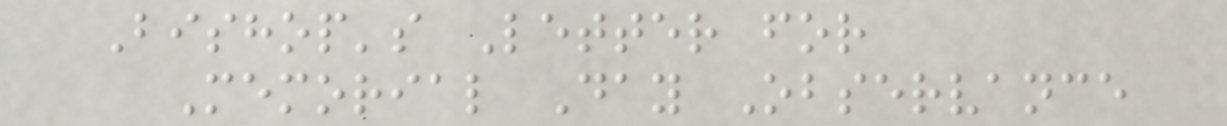Bishop's Letter for
Memorial Day Observance
